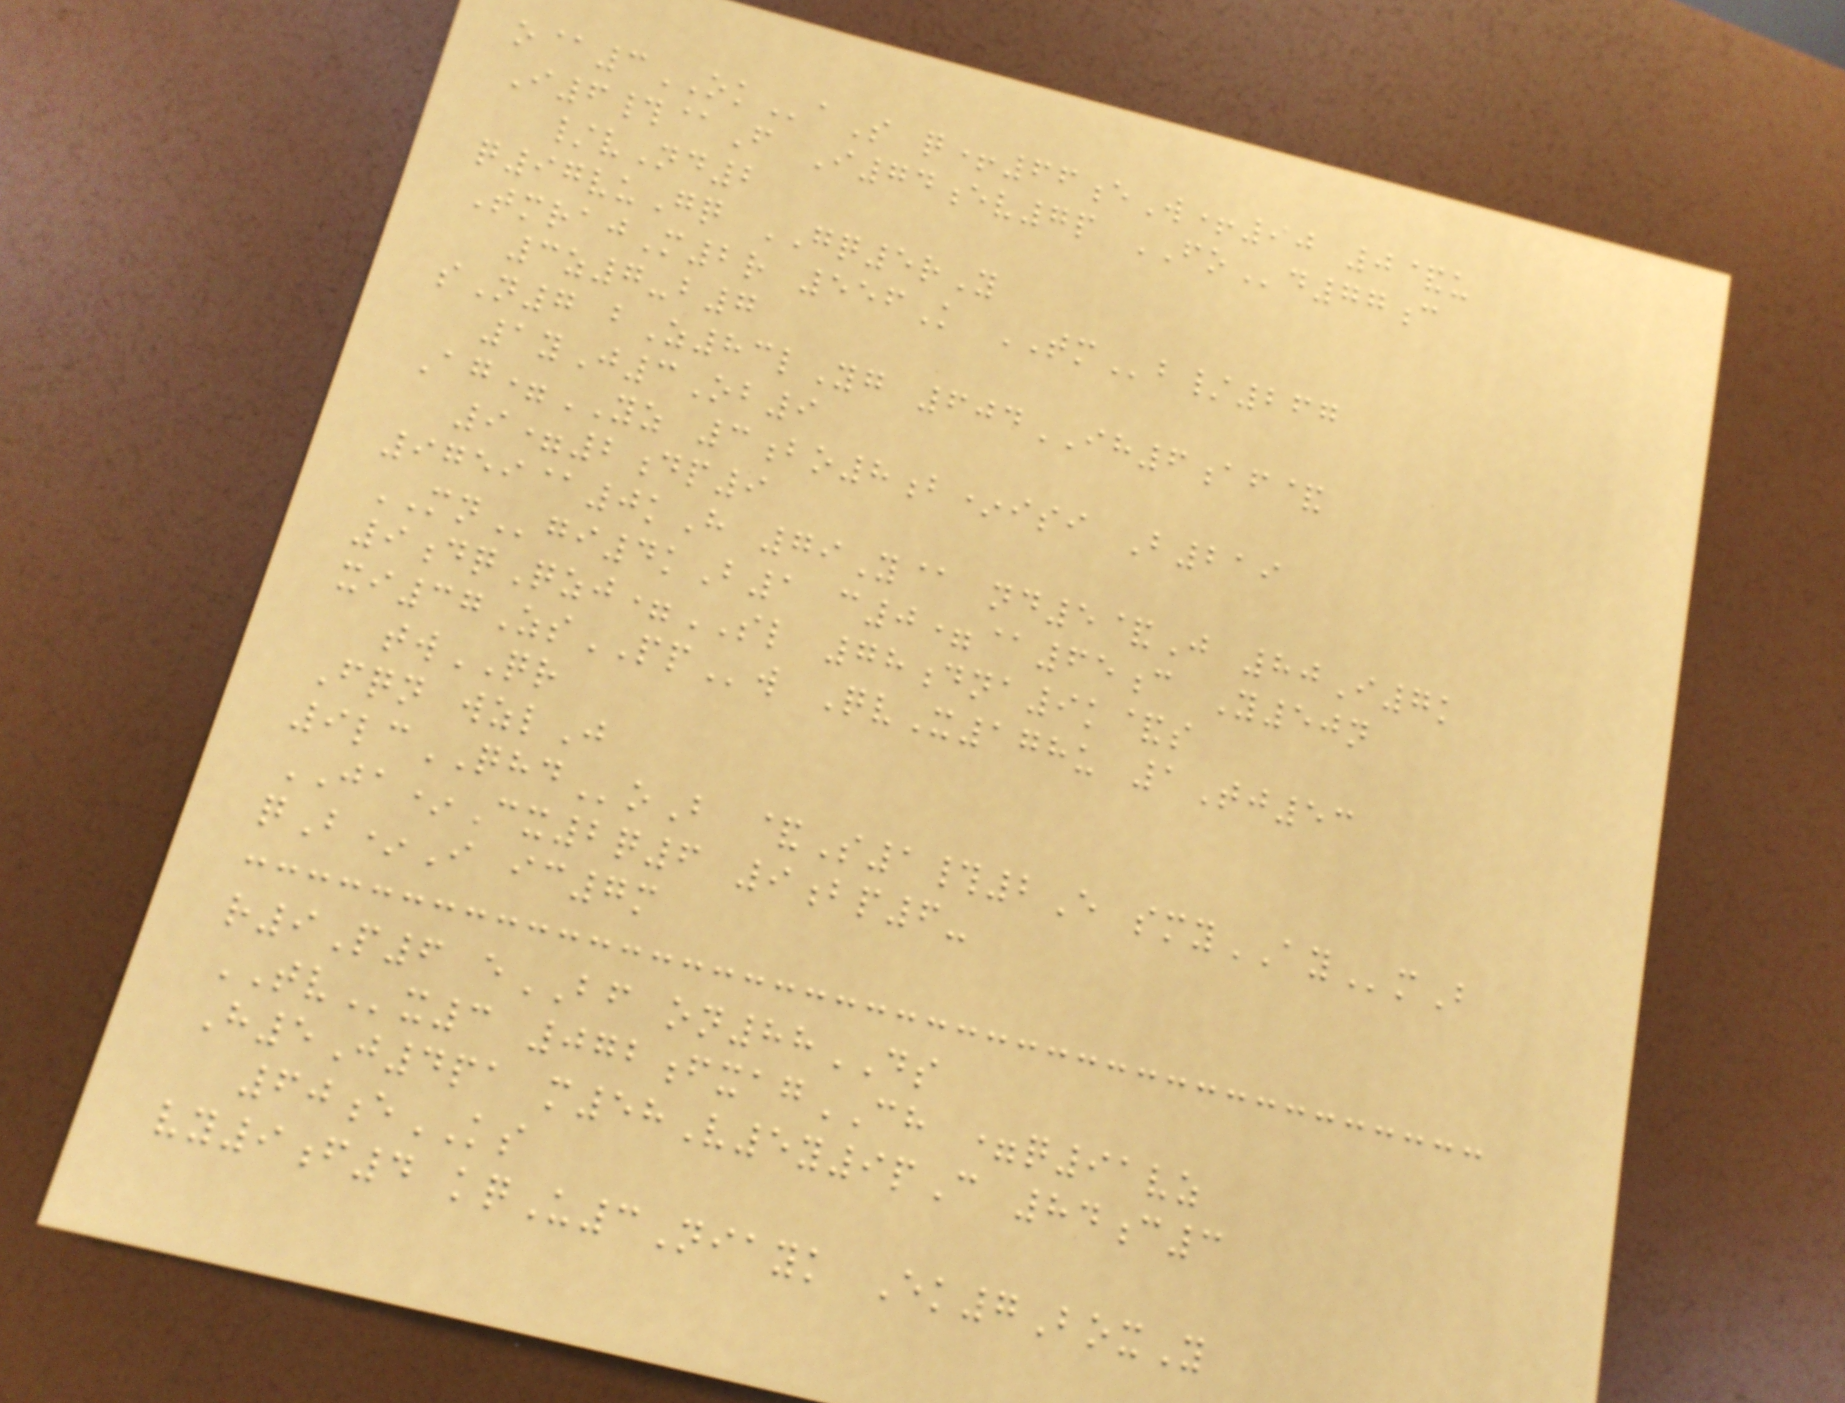o@3OKaS q+66eW+90 0&u
I6#@F I74ev7p FOd77c
/vNd2
q97vuGq GQ5rY
TmrajM2r 556K TMb/267
3z7-b7
sN7 bZ83lYg 604IH6af&
1yJ3Ob9
Ag=YZ 3bo8b*isi B219
9=2dp9
9759@0kH 79Y@ nd5&J 80I7k
MNgi4kB1 c0=@65c Y50n
9dqQzj=SL 78dna9k&s
xi37ZsPPw QvX178u 1Tj53
twQR
Fqn wzlJ
9lcQHDoB &S1#2E smyAYmB
JA*Cx2q6 9bp6-
qB*I ic7m
r9P6 eBF on88DS
TVx3 072fxagCH =q91vz
H5J4pa m58V5y9pC 84c3
60eKS
vy9f4 kqU3Niayk Ek7BoxY
